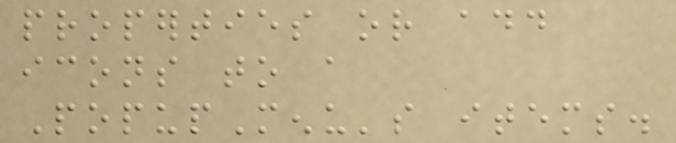properties or add
icons to a
PopupMenu's items.
